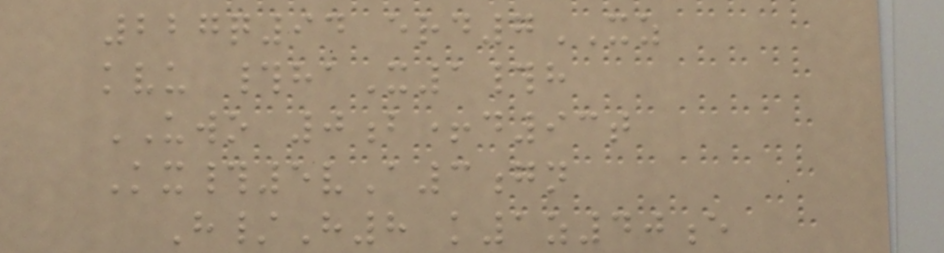227q94 erd7XZ
kvu #haX1#h
UWO 0b+d93t
Kx#5vA3gn
H/H8 k1z40e
